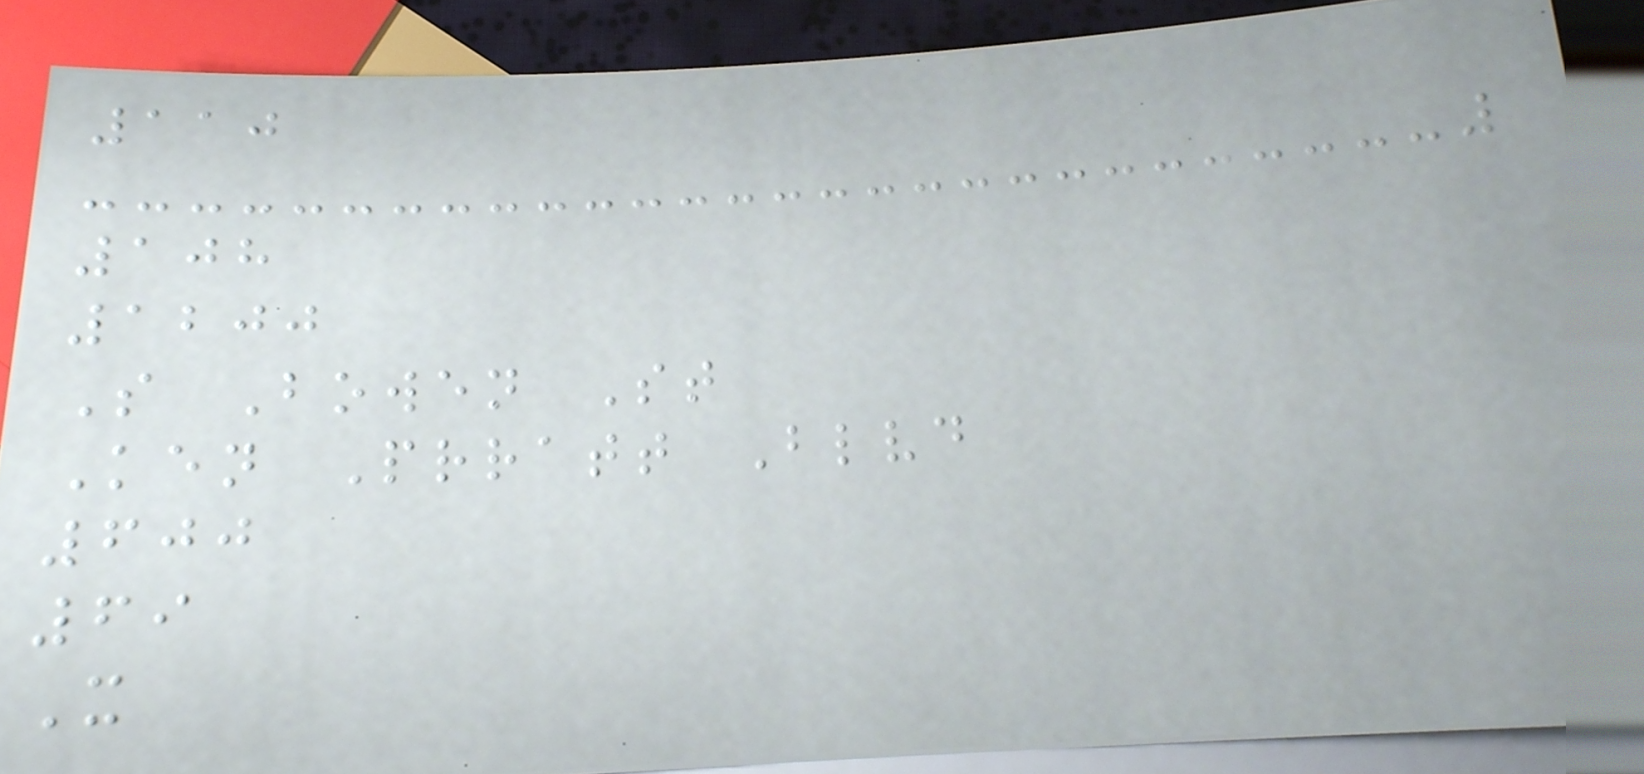110
108
1200
S Bowen St
Ken Prratt Blvd
600
69
X
